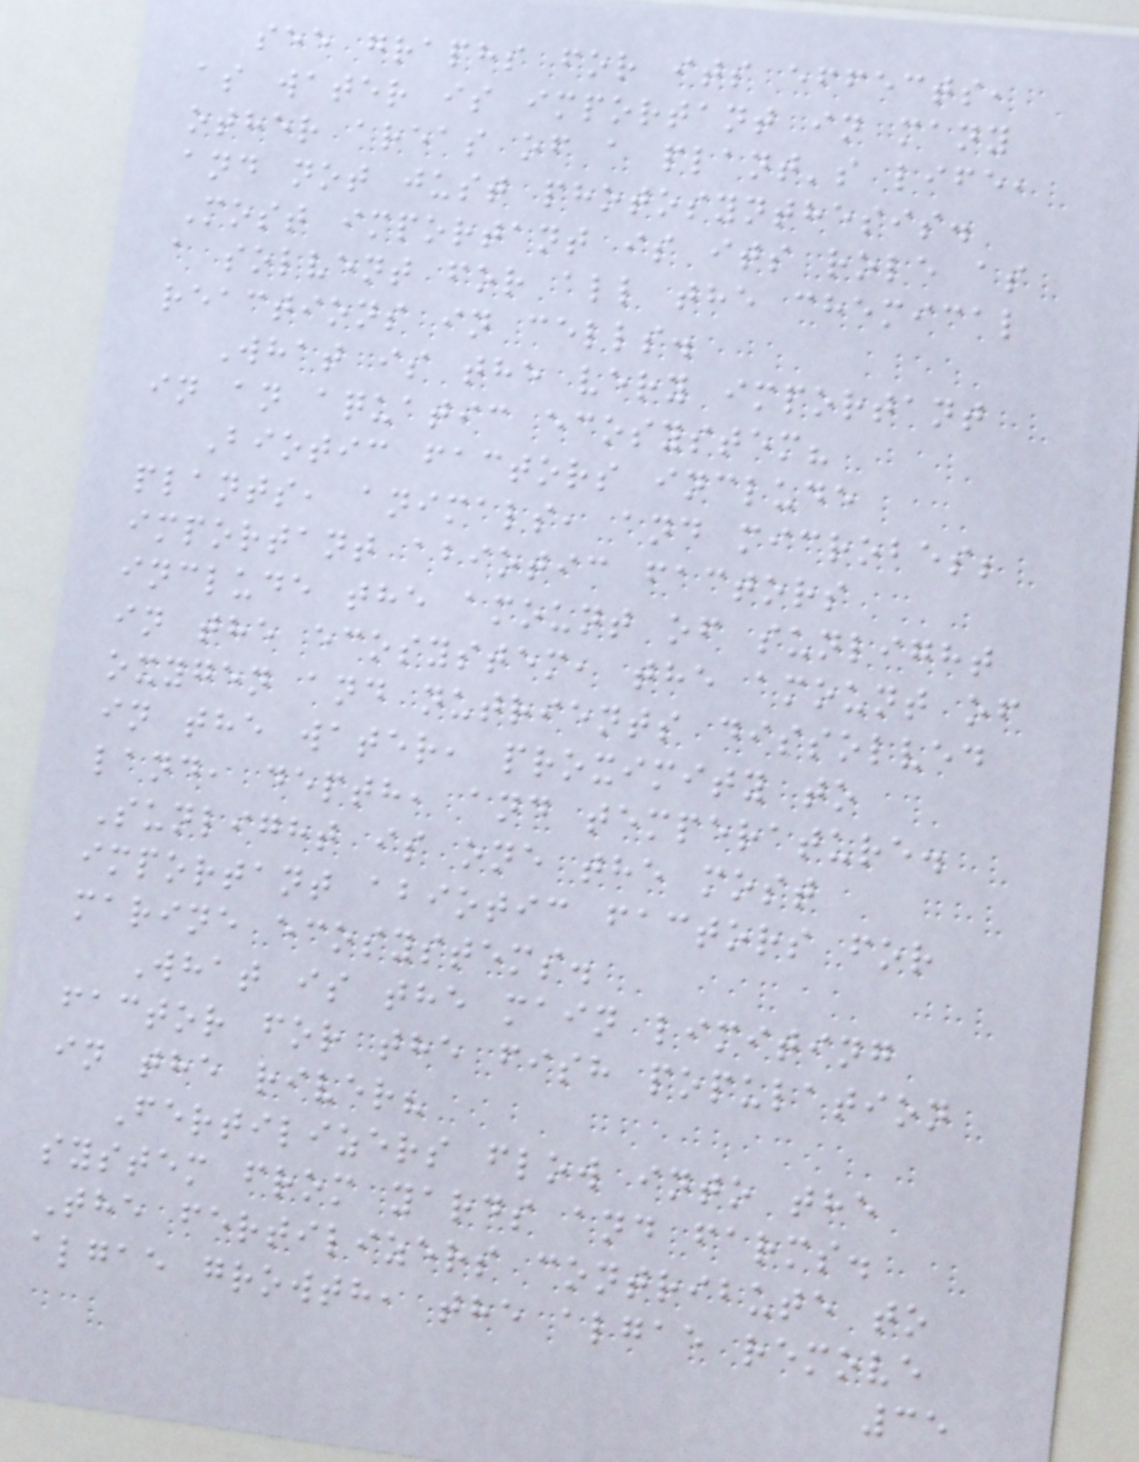see graphs for its effects,
as water is important in many
other areas of a plant's life,
and not just photosynthesis.
Most important is its role as
a solvent for all the chemical
reactions in cells.
What is the very important
in an aquatic ecosystem?
Biotic factors include
plants, animals, and microbes;
important abiotic factors
include the amount of sunlight
in the ecosystem, the amount of
oxygen and nutrients dissolved
in the water, proximity to
land, depth, and temperature.
Sunlight is one the most
important abiotic factors for
marine ecosystems.
What is the main limiting
factor for the fish population
in the river?
Fertilizers flow into the
system from yards and farms.
The fertilizers contribute to
algae growth, the algae remove
35
